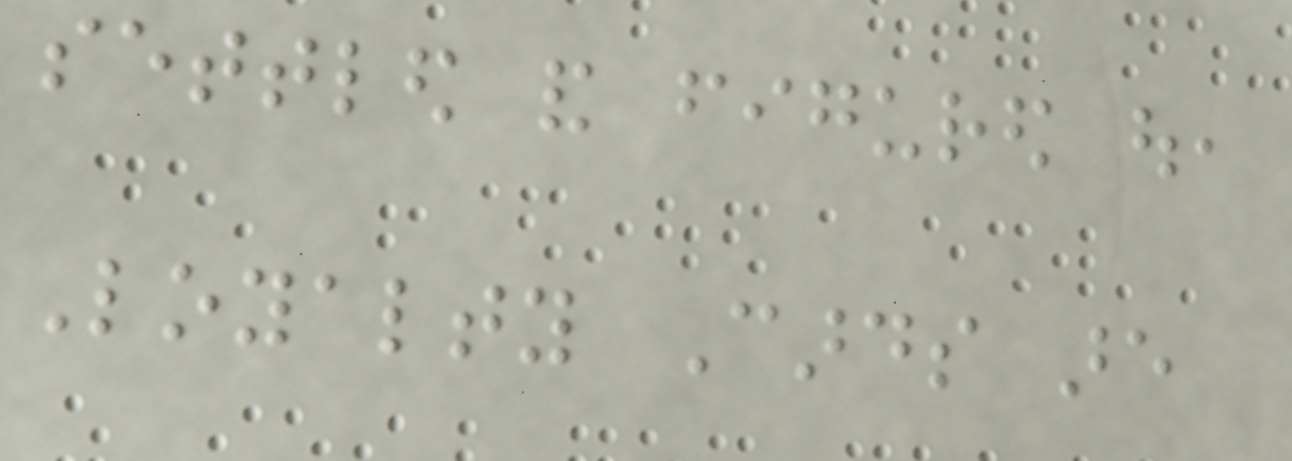settled and figured out,
Loyalty Cards are
